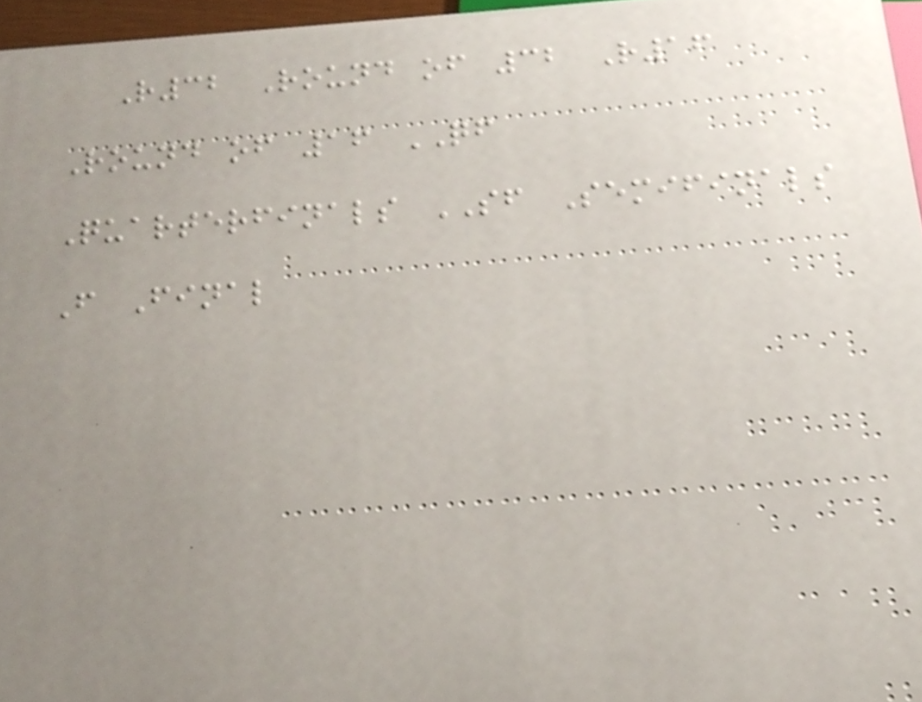R32 Round of 32 R16
Round of 16 QF
Quarterfinals SF Semifinals
F Final
